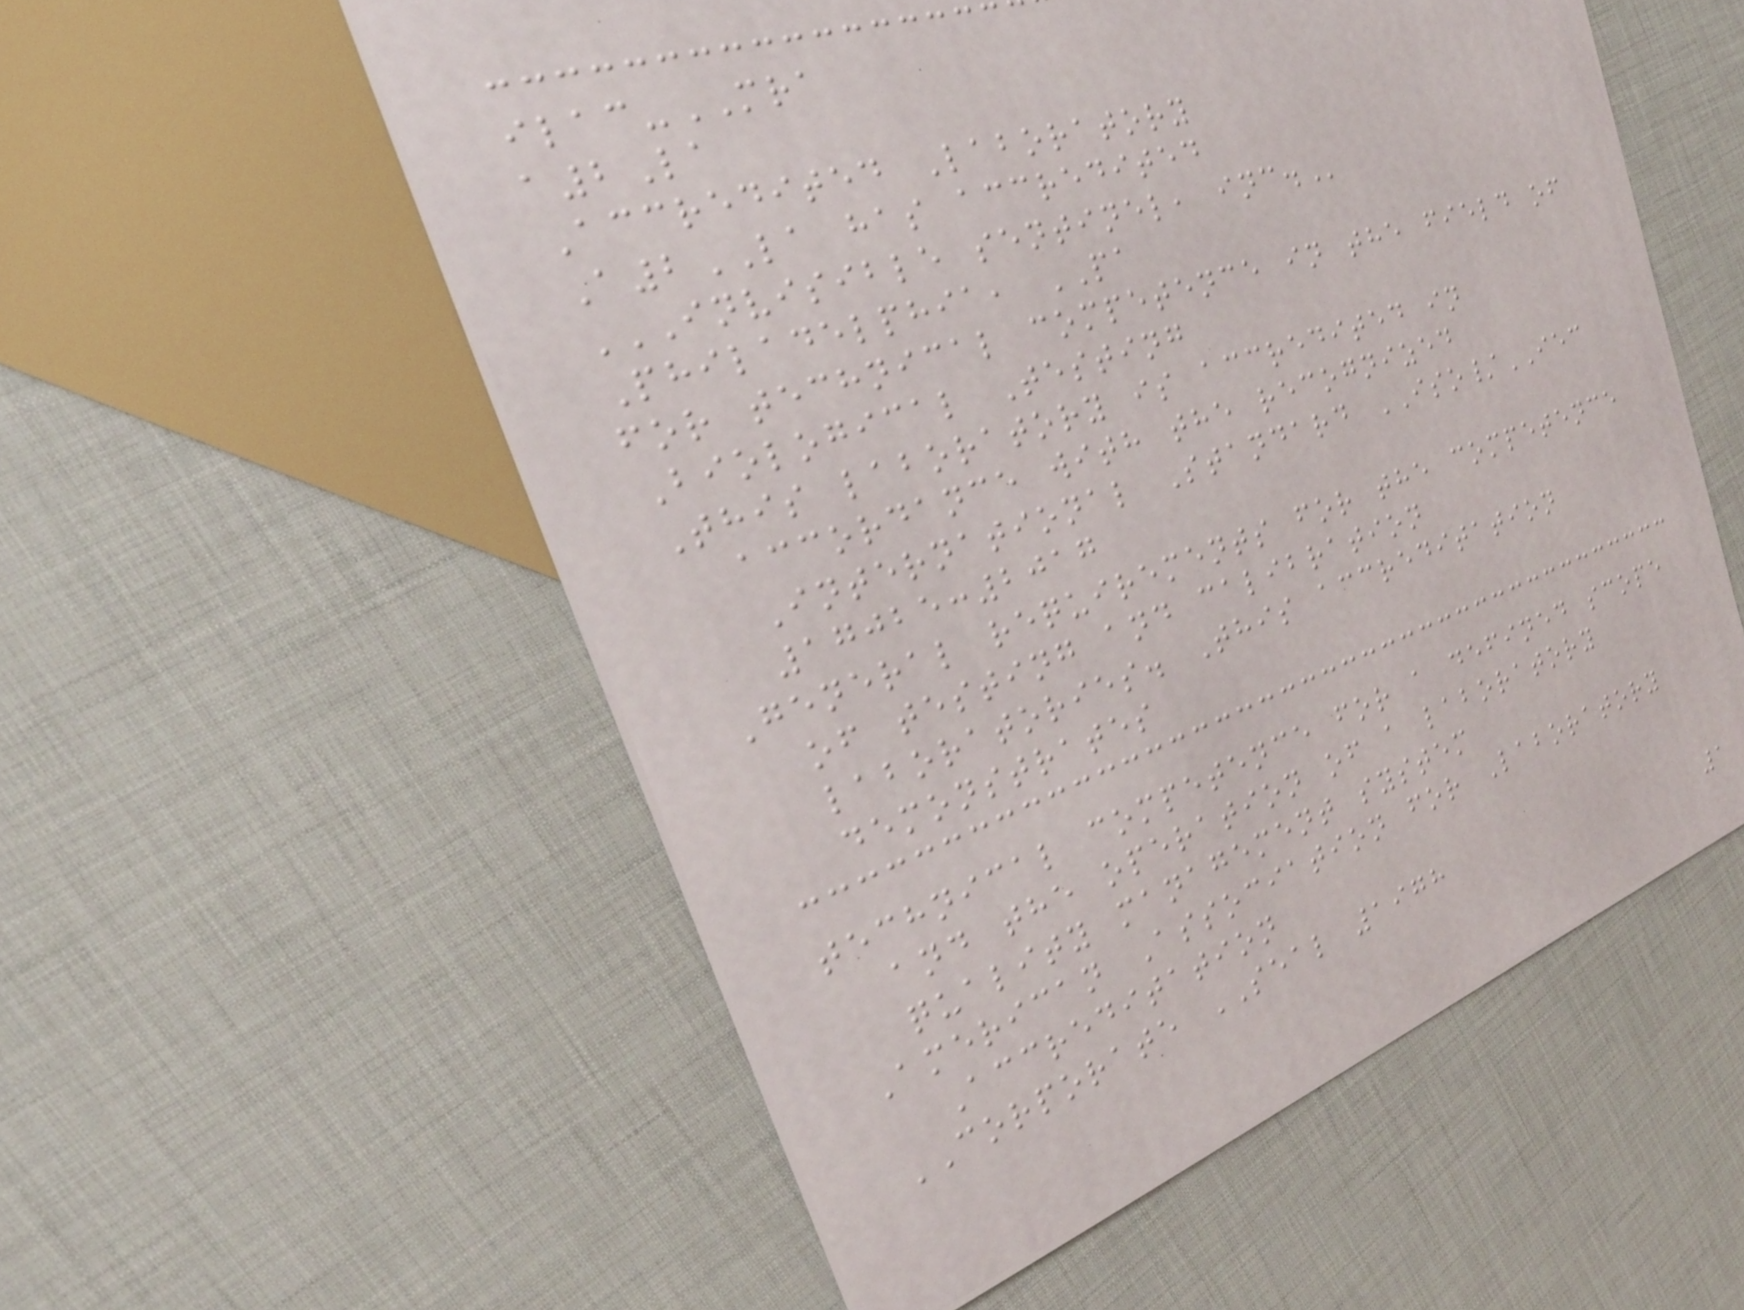ilac-MRA
a2La
Accredited Laboratory
A2LA has accredited
INVISIBLE SENTINEL, INC.
Philadelphia, PA
for technical competence in the field of
Biological Testing
This laboratory is accredited in
accordance with the recognized
International Standard ISO/IEC
17025:2017
General requirements for the competence
of testing and calibration
laboratories. This accreditation
demonstrates
technical competence for a defined scope
and the operation of a laboratory
quality management system
American Association for Laboratory
Accreditation
CORPORATE SEAL 1978
1
